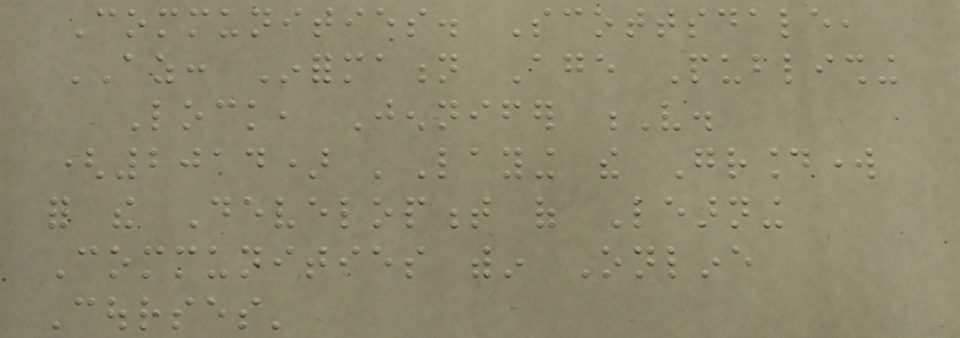Communities. Scottsdale,
AZ: Information Age Publishing
Lock, Jennifer V.
(2014) 'Laying the Groundwork
for the Development of Learning
Communities within Online
Courses'
